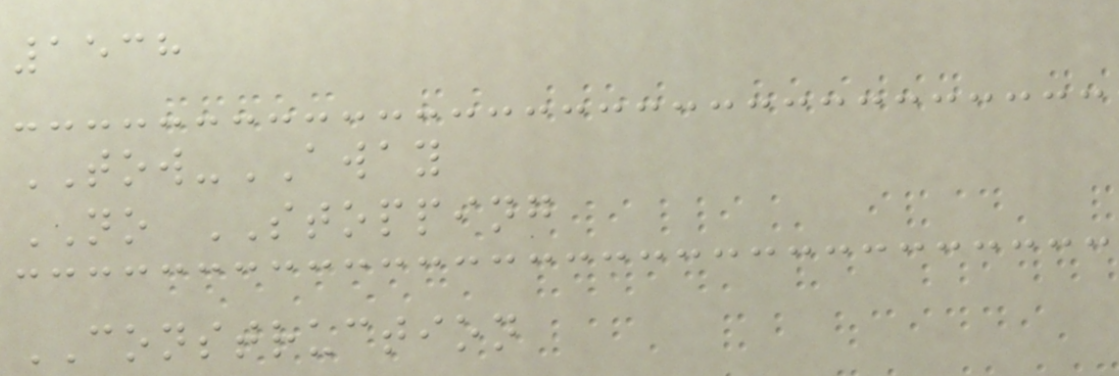1538
TOW-AWAY
NO STOPPING
CONSTRUCTION
